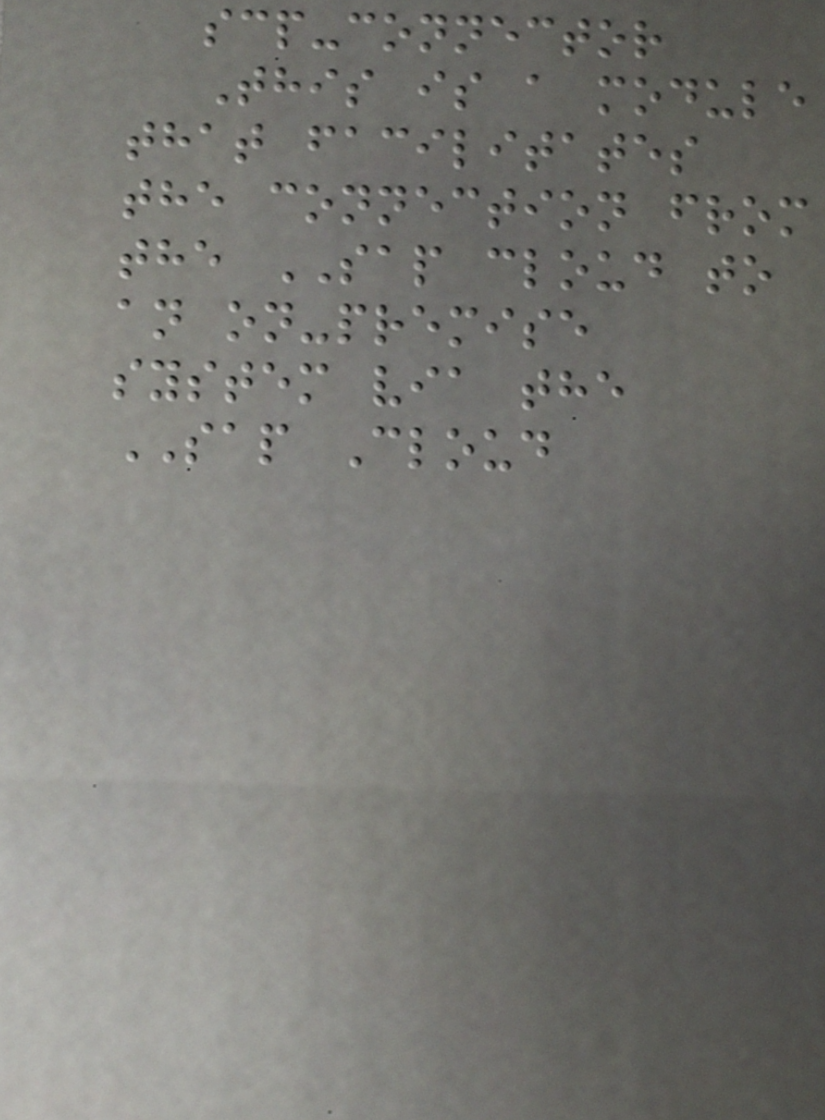scp-connector
This is a module
that facilitates
the connection from
the SAP cloud to
an on-premise
system via the
SAP Cloud
